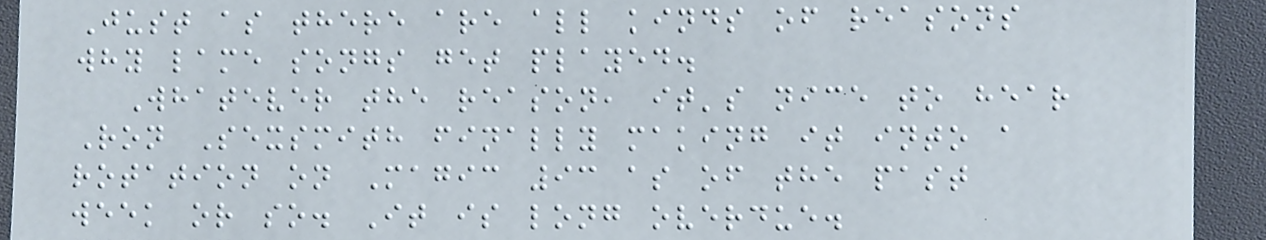Just as there are all kinds of reasons
why lame songs get played.
Whatever the reason, it's nice to hear
Ron Sexsmith finally making it into a
rotation on Magic 93 as of the past
week or so. It is long overdue.
